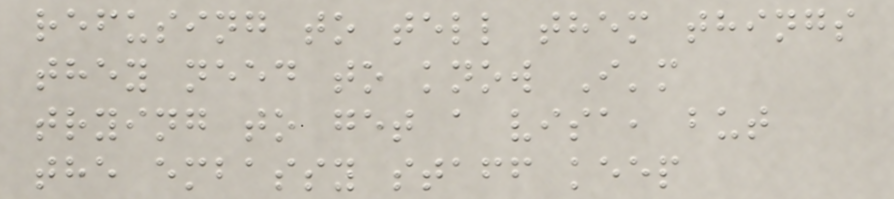refusing to tell them things
they need to know I'm
trying to get a visa, but
the embassy staff keep
